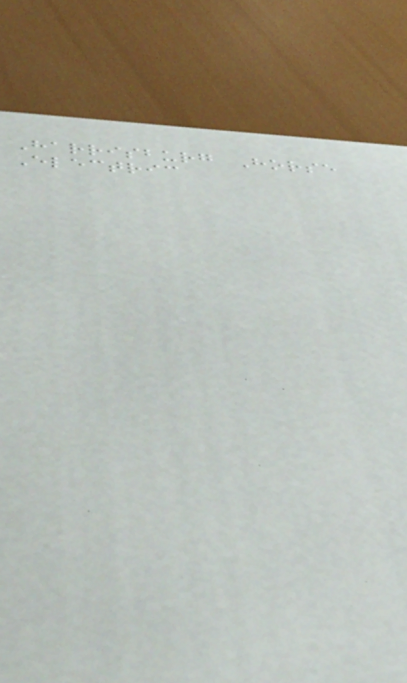Harrisburg Horse
Electric
